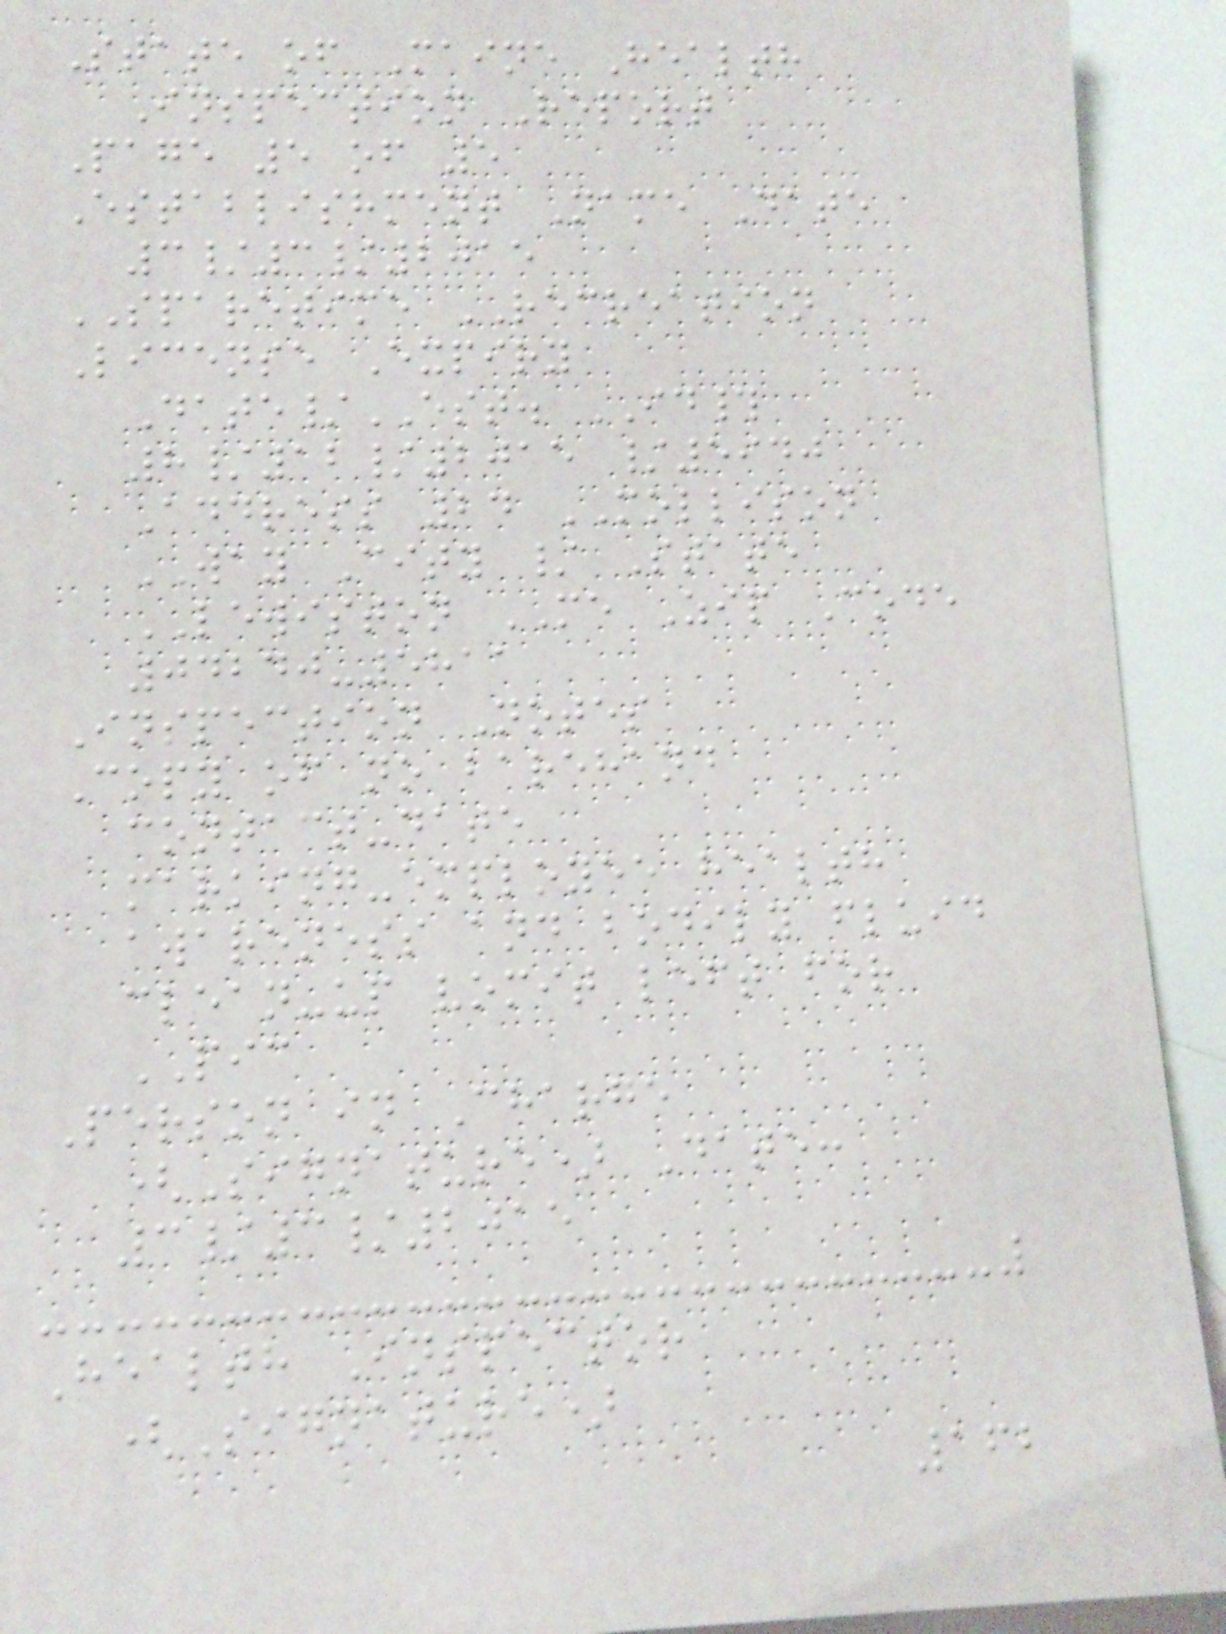State of Maine Health
Inspection Report
Page 5 of 5
Establishment Name Date
3/3/2015
SPARETIME RECREATION
License Expiry
Date/EST. ID#
8/12/2015 /5940
Address 24 MOLLISON
WAY City / State
LEWISTON ME Zip Code
04240-5811
Inspection Notes
Copy of no barehand
contact-date
marking-employee health
awareness and bodily fluid
clean-up vomit left for
PIC
Person in Charge
(Signature) Date:
3/3/2015
Health Inspector
(Signature)
162
